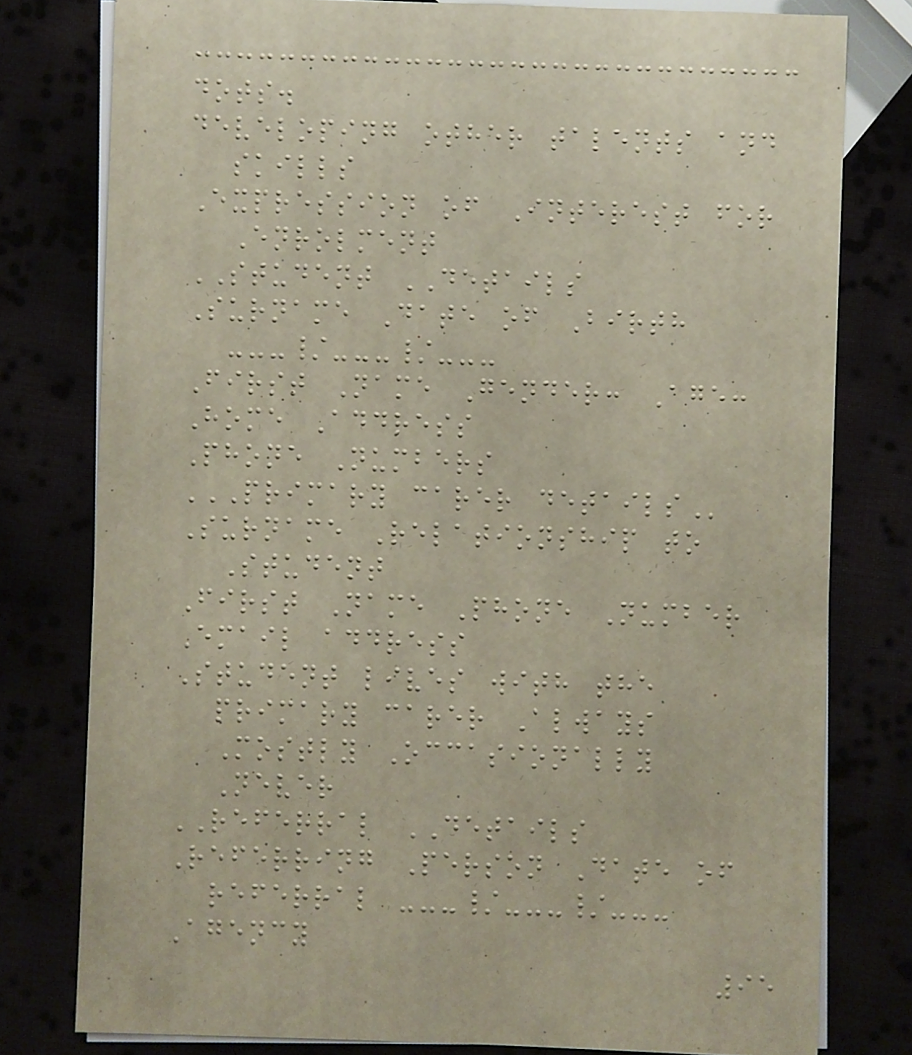dots.
developing other talents and
skills
Expression of Interest for
Enrolment
STUDENT DETAILS
Surname Date of Birth
---/---/---
First Name Gender: Age:
Home Address
Phone Numbers
PRIMARY CARER DETAILS
Surname Relationship to
Student
First Name Phone Number
Email address
Student lives with the
primary carer Always
Mostly Occasionally
Never
REFERRAL DETAILS
Referring Person Date of
referral ---/---/---
Agency
95
